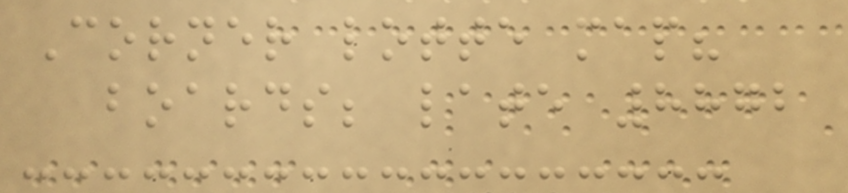Corner lotte map?
boards; late 8872
